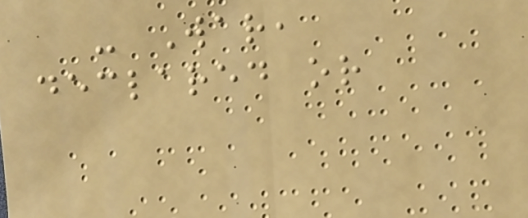- War,
declared or
